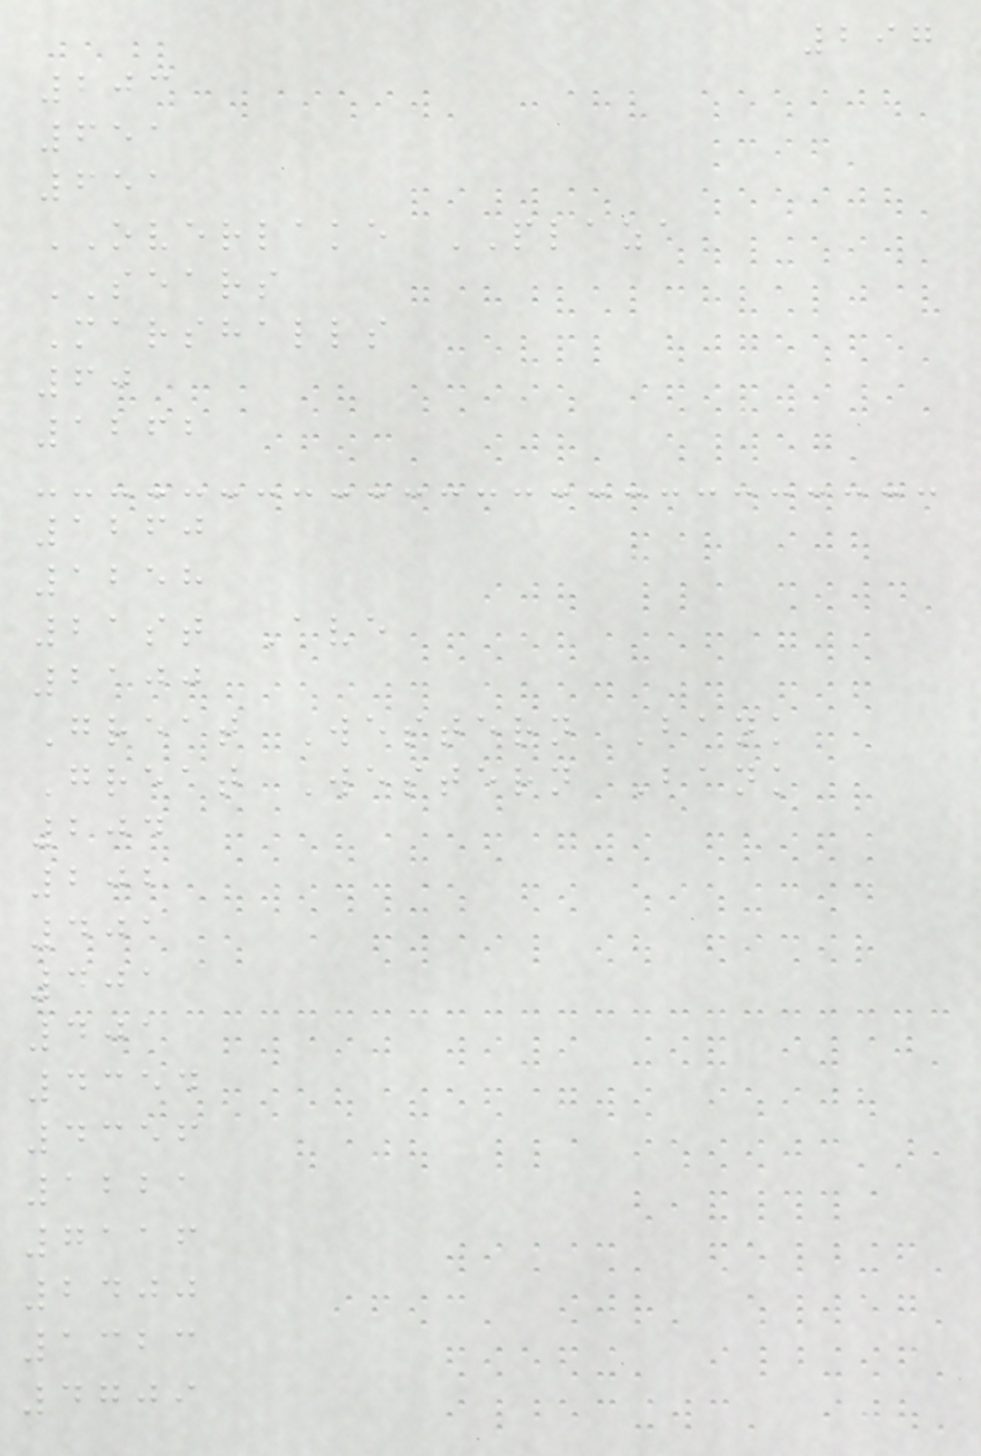297
203
651
651
OVERLAKE PLAZA
SEARS
Marshalls
60
1262
1260
1258
21st Ave
2100
Great Western Bank
Great Western Bank
204
202
401
401
401
4354
4356
1221
7116
2400
1323
4709
